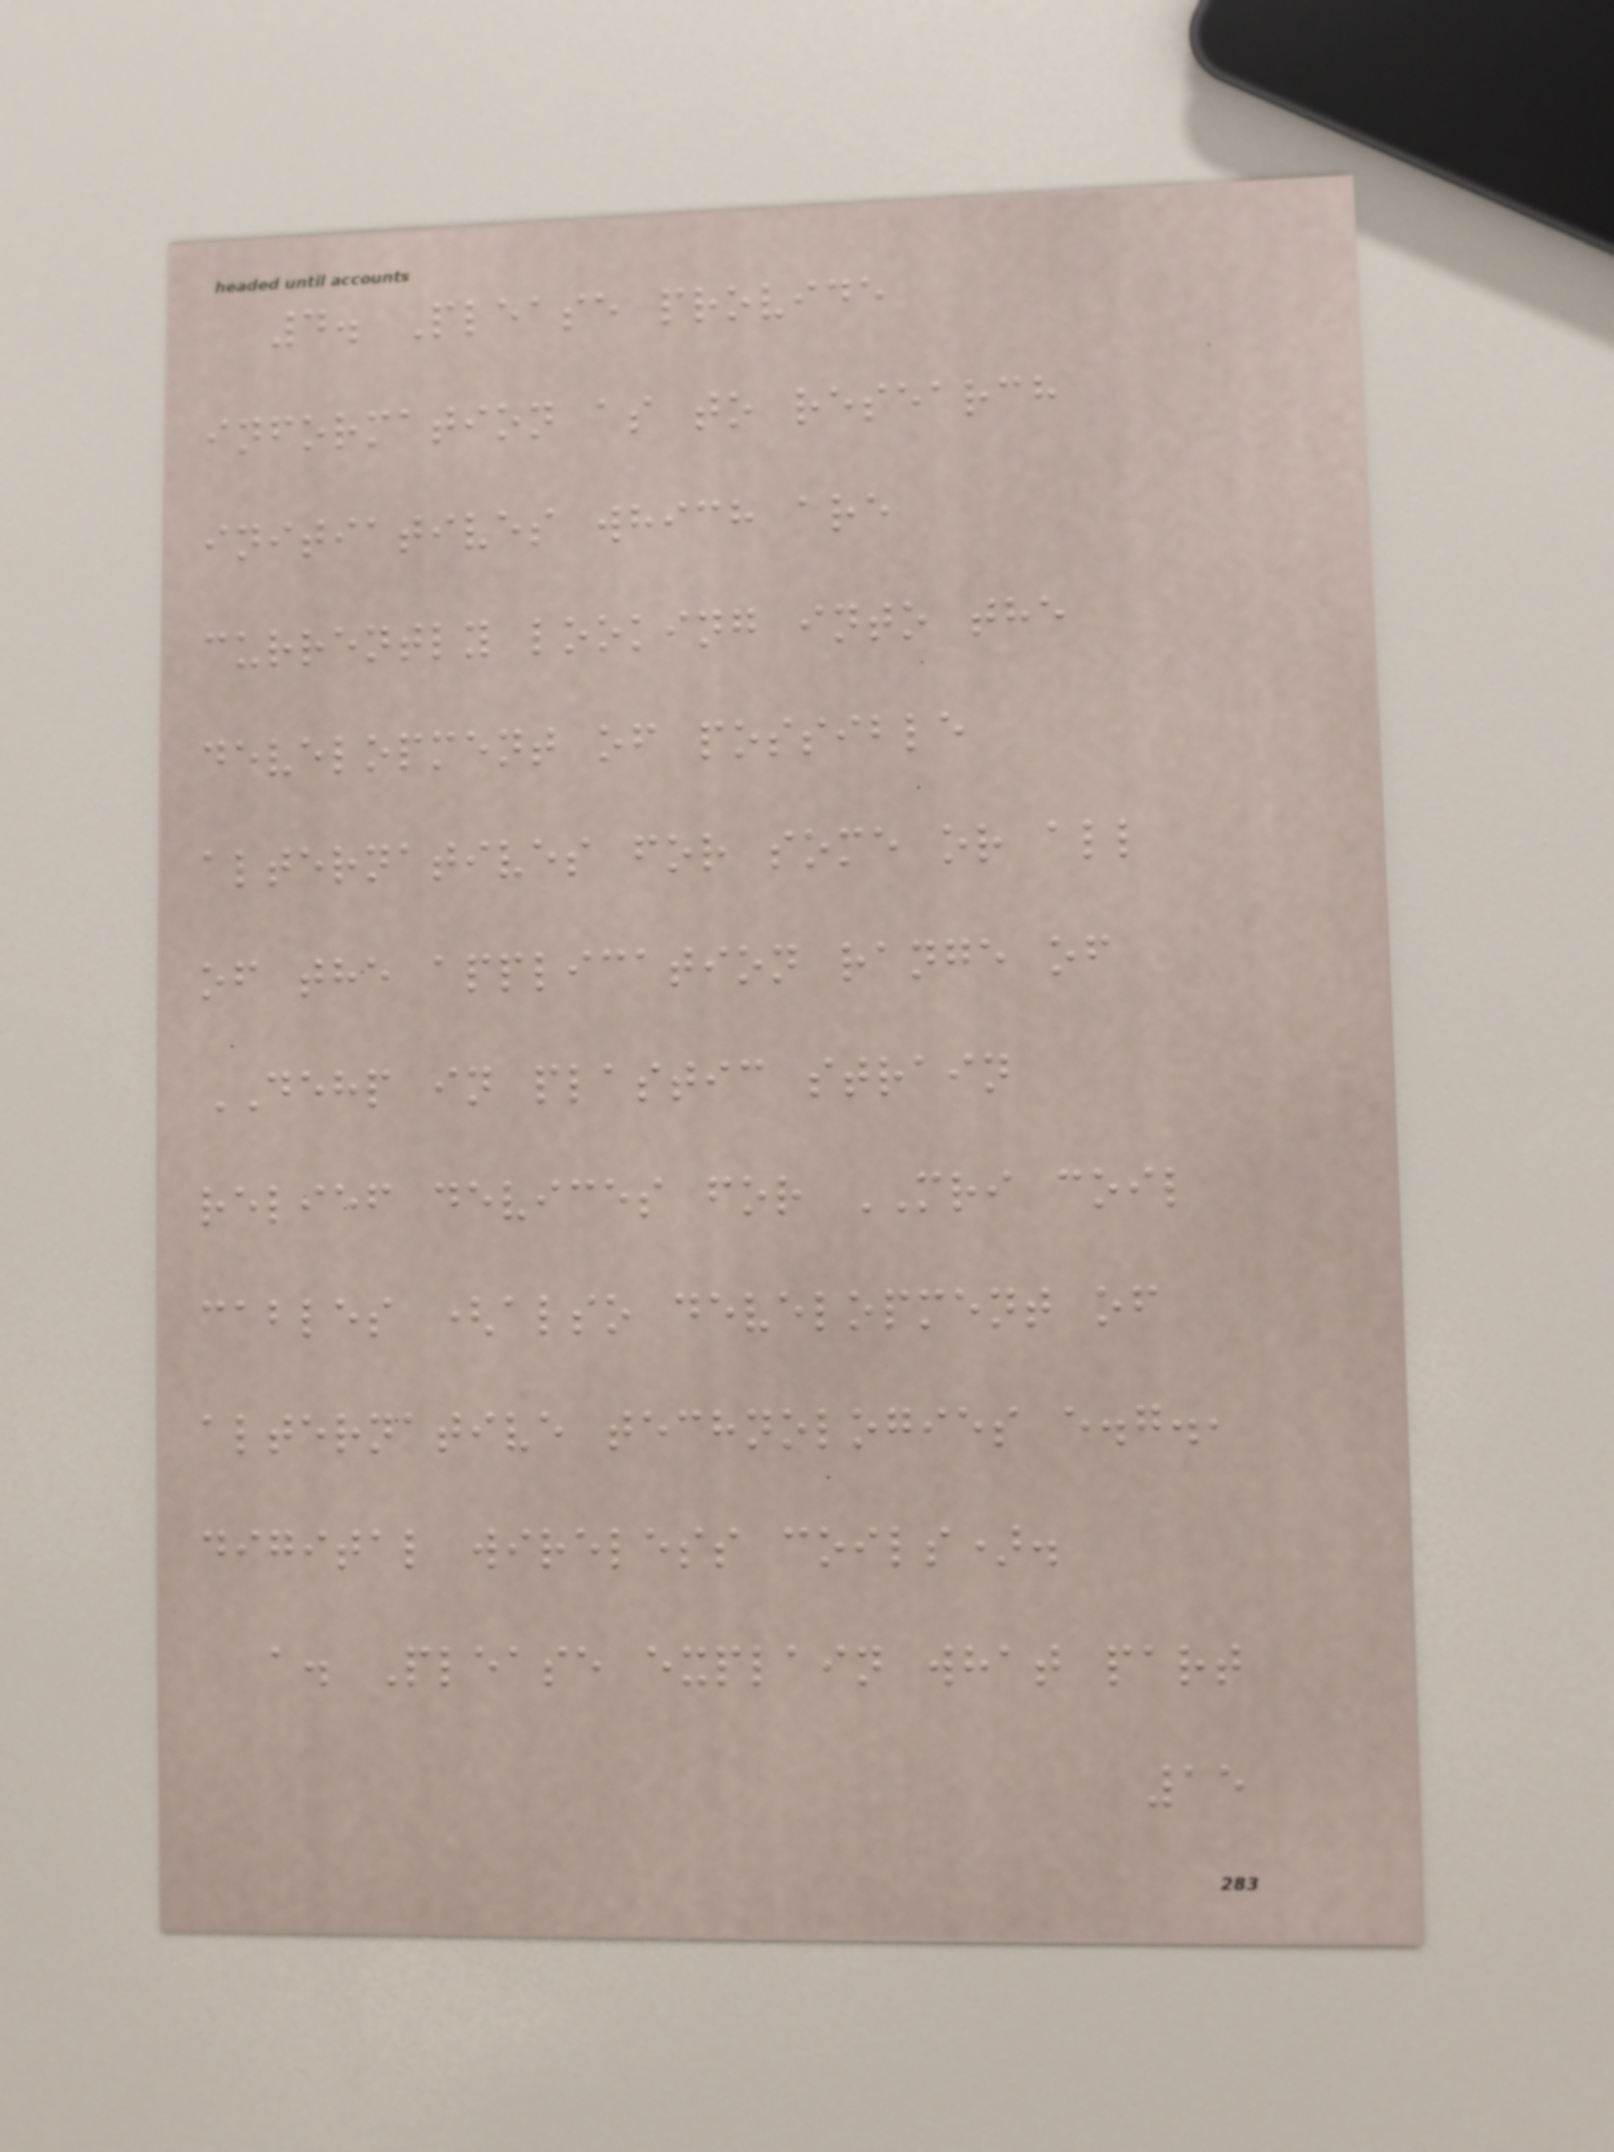4. Please provide
information as to research
initiatives which are
currently looking into the
development of possible
alternatives for some or all
of the application range of
DEHP in plastic strain
relief devices for MRI coil
cables (also development of
alternative technologies e.g.,
digital wireless coils).
a. Please explain what part
15
